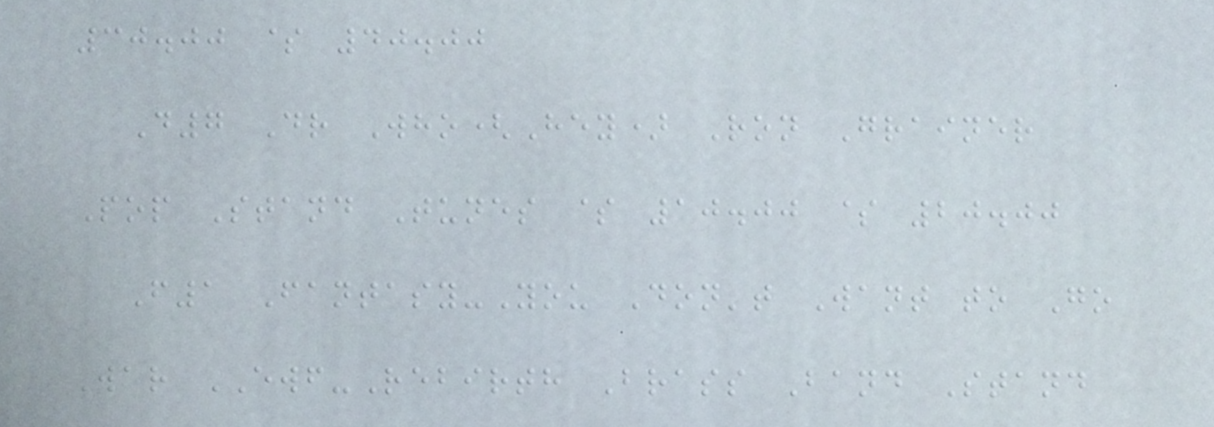30.00 $ 40.00
D7 Dr Who(Hey) Ron Grainer
Pop Stand Tunes $ 10.00 $ 20.00
F1 Fantasy-You Don't Want to Go
War EWF-Rebirth Brass Band Stand
